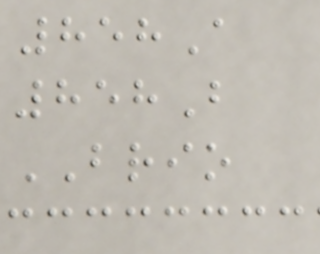858A
858B
BRIO
